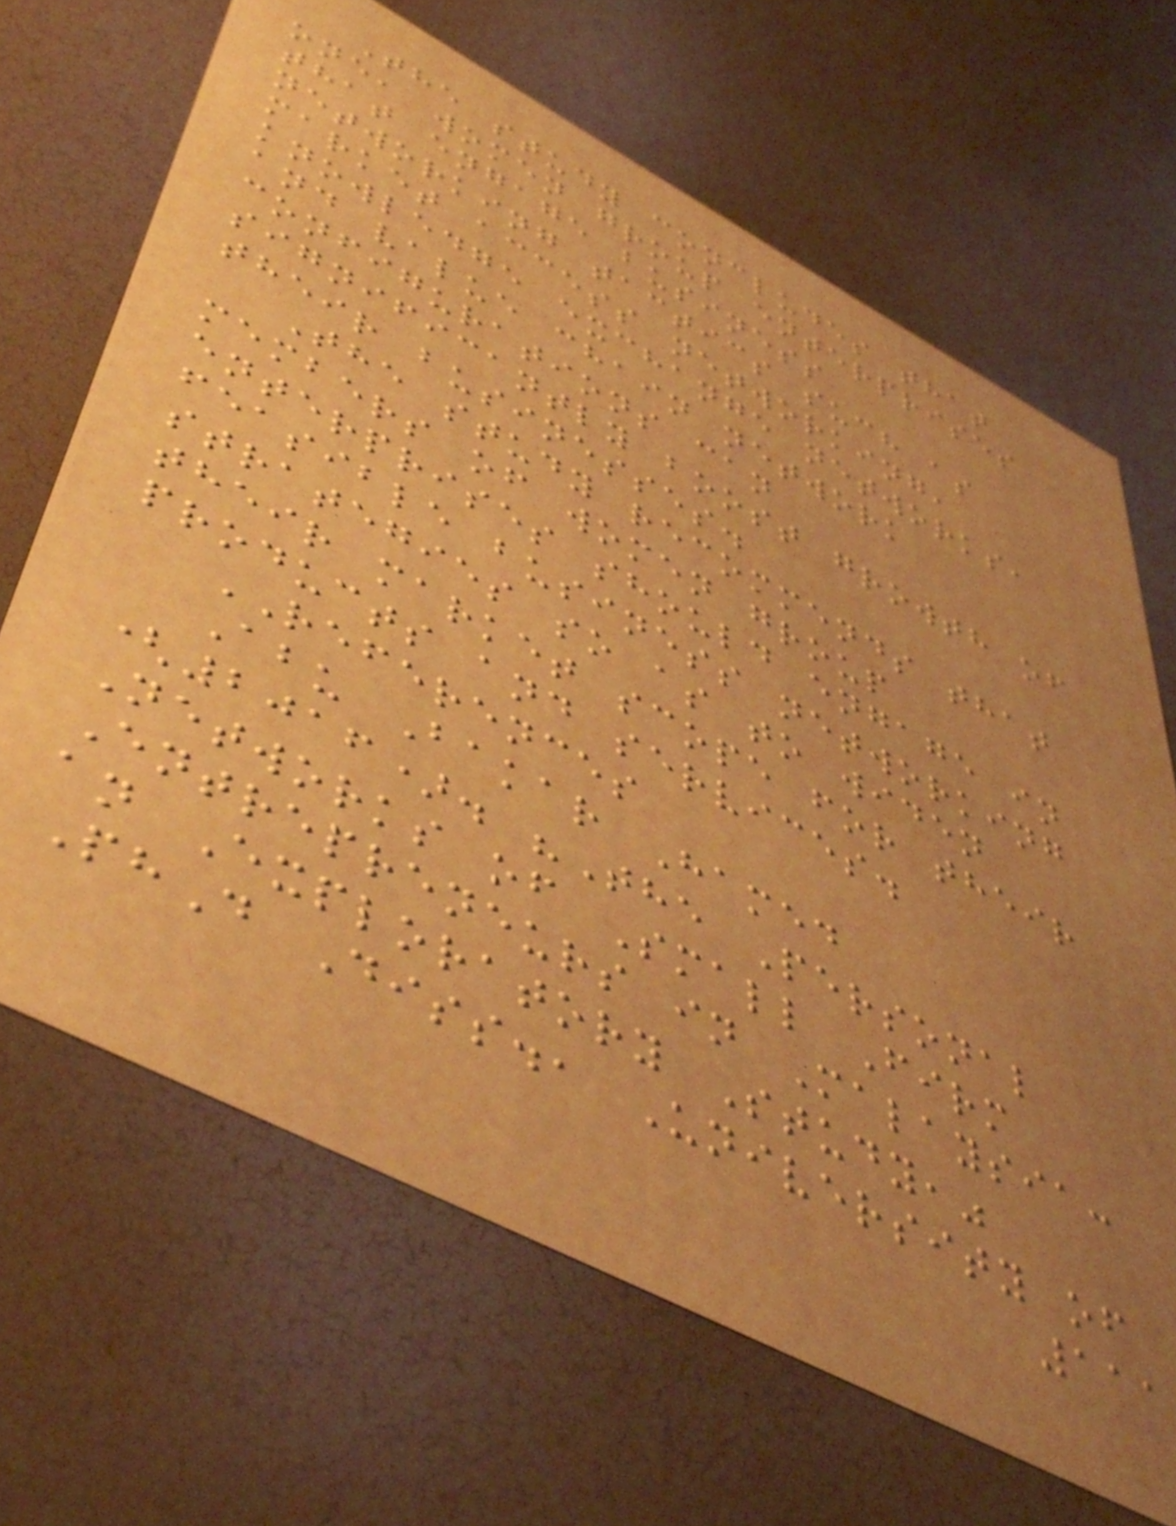The study concludes that
one, women group enterprises
that engage business
networking tactics such as
market access networking,
knowledge exchange networks,
and value chain network
configurations can
significantly boost growth of
their businesses.
The study recommends that
members of women group
enterprises should engage in
feasible business networking
strategies so as to widen
their market scope for their
products and services.
REFERENCES
Abu Bakar Hamed
(2016). "The Personal
Networks of Small Firm
Entrepreneurs in Malaysia:
an Exploratory Study,"
PhD Diss., University of
111
